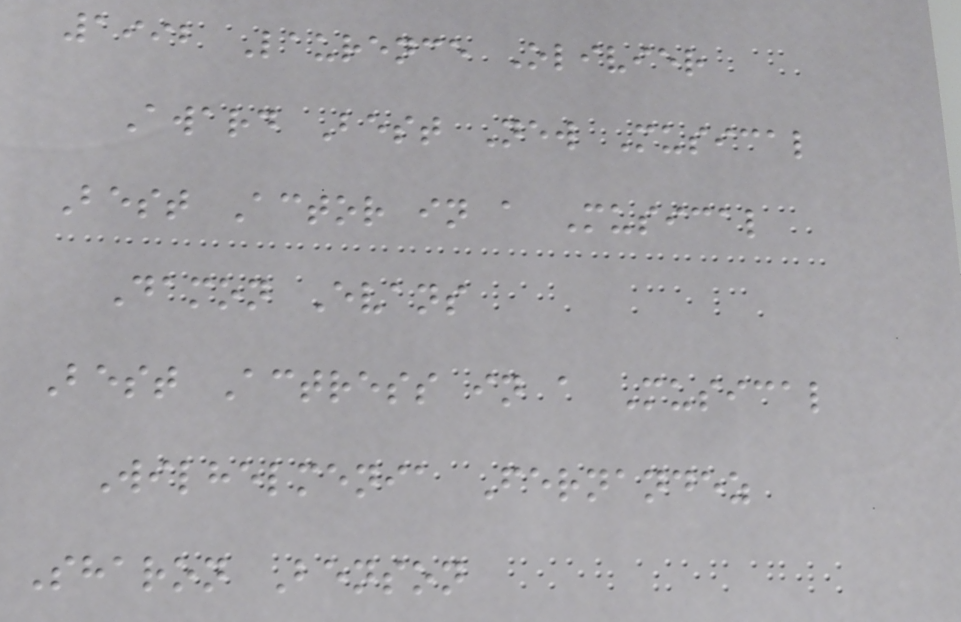1992 Laurence Olivier
Award Best New Musical
Best Actor in a Musical
Damon Evans
Best Actress in a Musical
Wilhelmenia Fernandez
Sharon Benson
